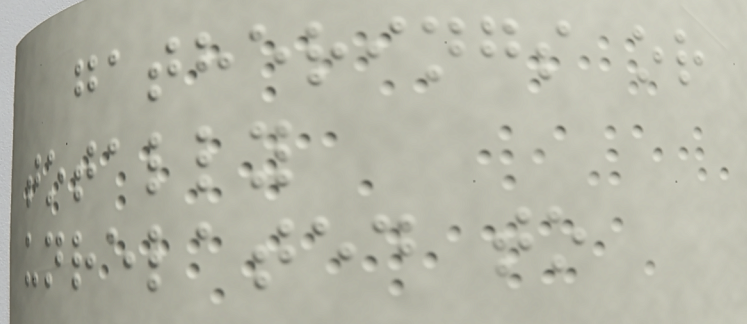gatherings or
totally
unrelated to
